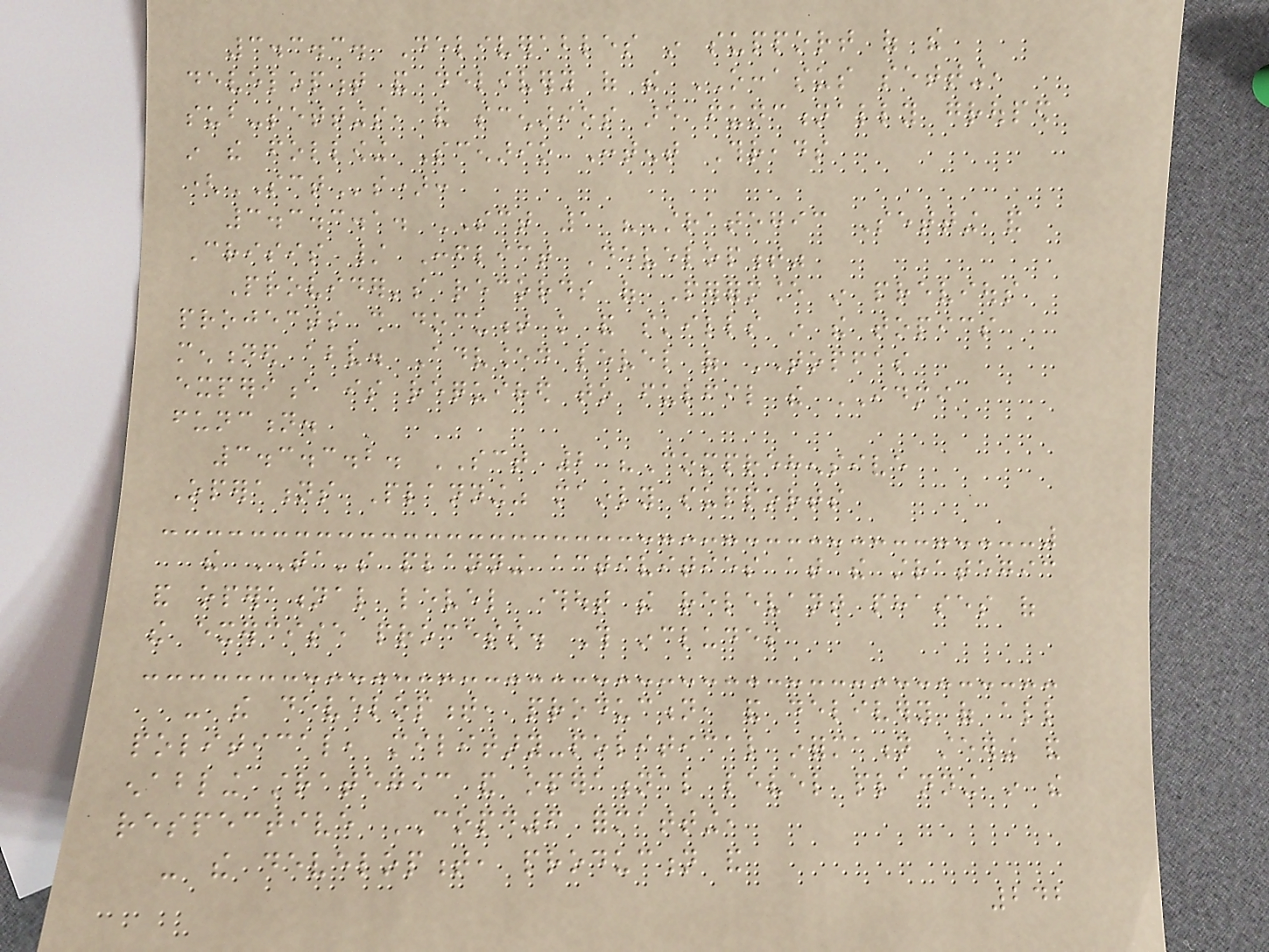3.3.3. Deliverables in support of the
development and delivery of the OCCASUS setting,
sub-settings, and scenarios are functionally grouped
in the following Scenario Content Threads
(SCTs):
3.3.3.1. SCT 1 "Strategic Setting and
Crisis / Conflict Development"
Provider's records of Performance in previous
projects shall document knowledge and skills in the topics
mentioned above. Advanced level of TOPFAS
experience is required to fulfil the IDMI
function.
3.3.3.2. SCT 2 "Comprehensive
Operations Planning" mainly supports
the TA's planning activities at the strategic
and operational level throughout the relevant phases of
the exercise process. This includes
- the development, production, and delivery of all
political, military-political information steering and
enabling strategic and operational level planning in the
respective COPD6 formatting,
- the development, production and
242
